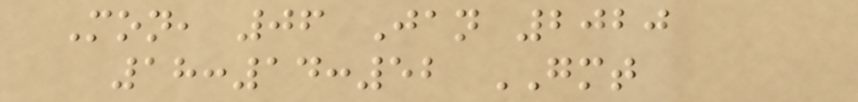Mon, 06 Jan 2020
18:14:52 GMT
